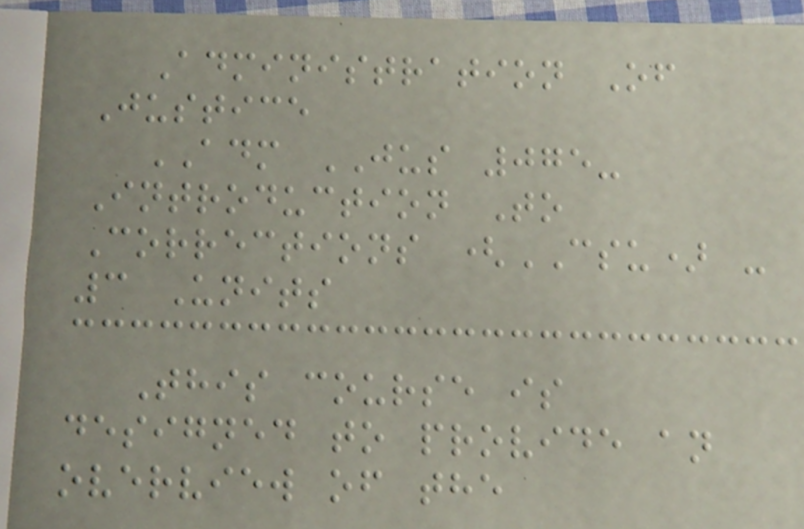Administration Of
Justice
ADM JUS 075-
Introduction To
Corrections (CSU) -
3 Units
This course is
designed to provide an
overview of the
